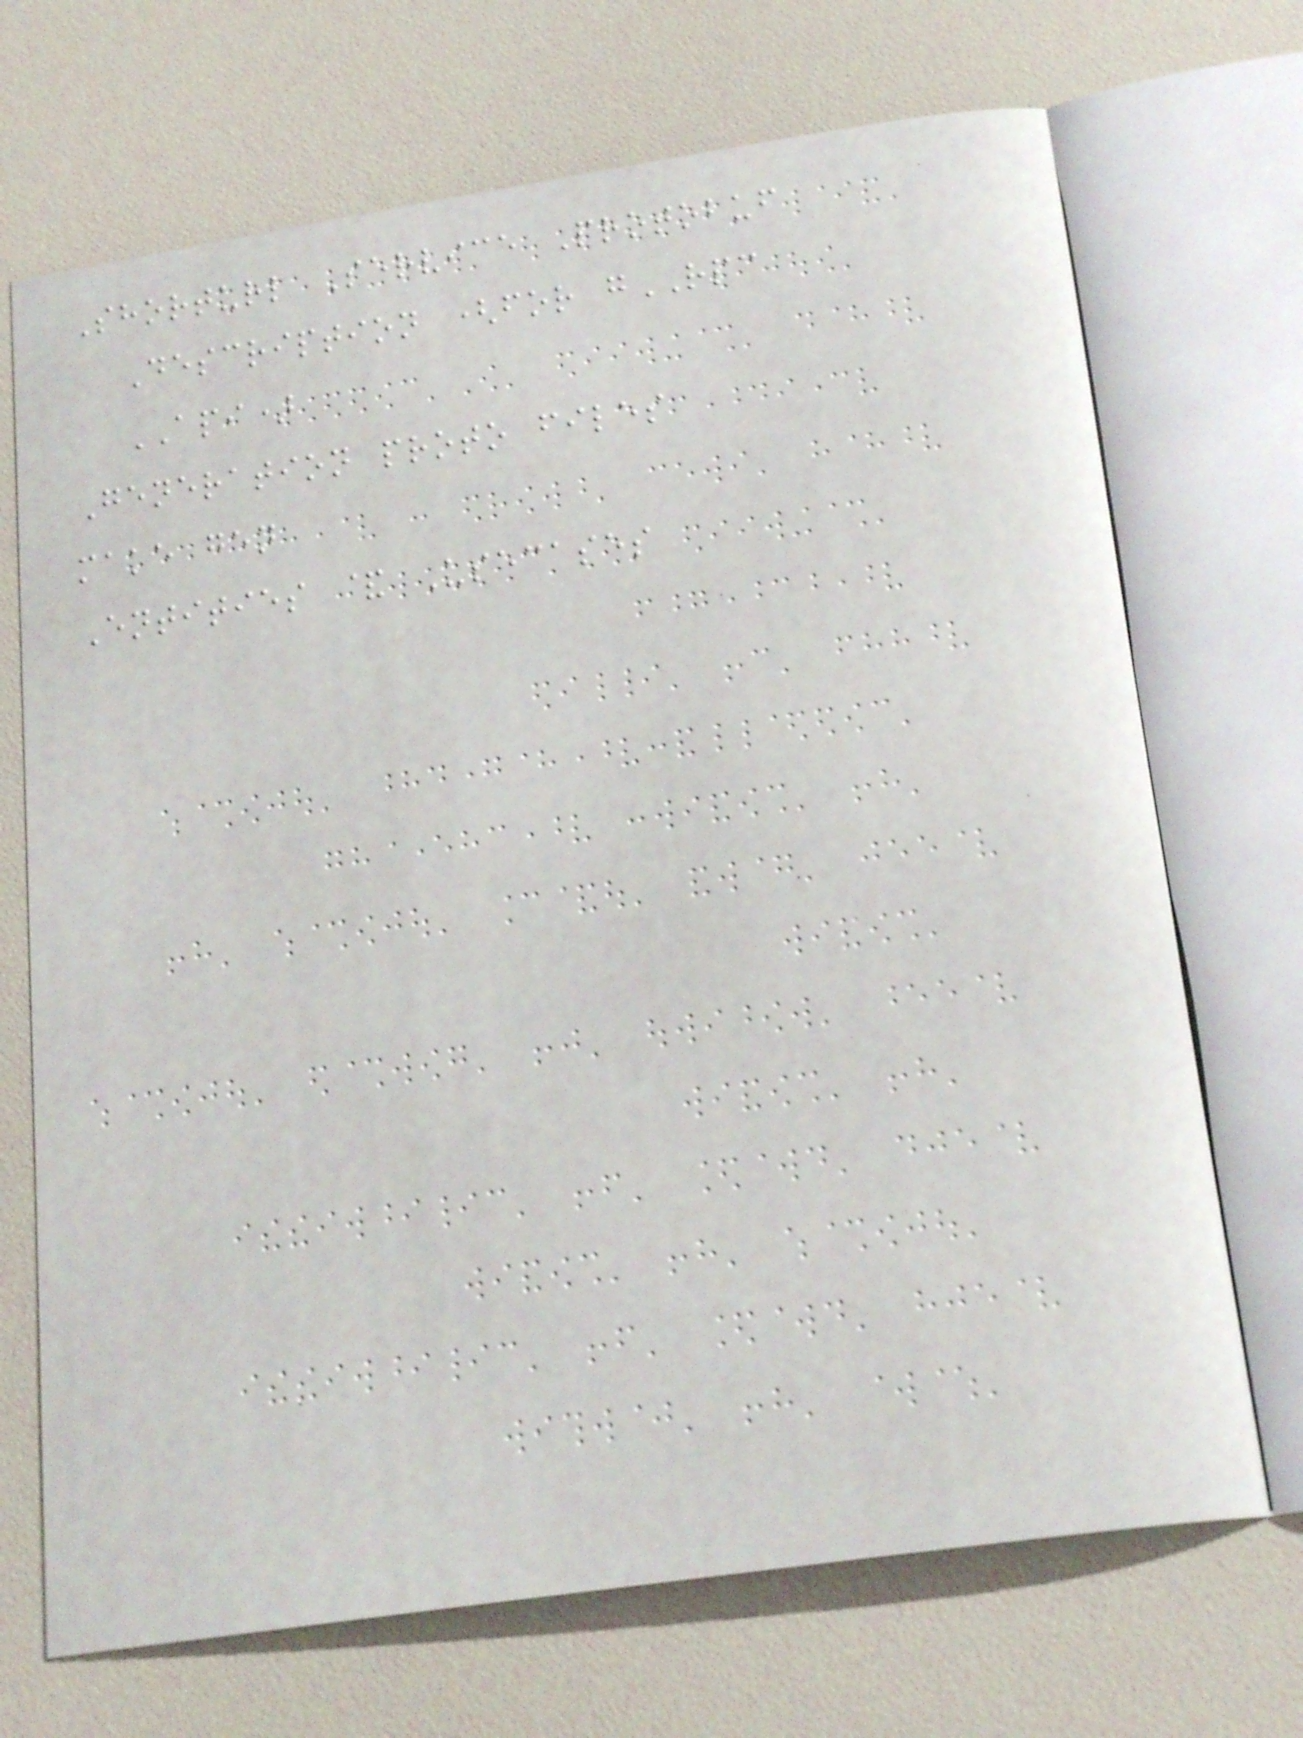Shorturl Service Protobuf
Description (for gRPC
API)
Generation proto files
make gen
Entities & Usecases
